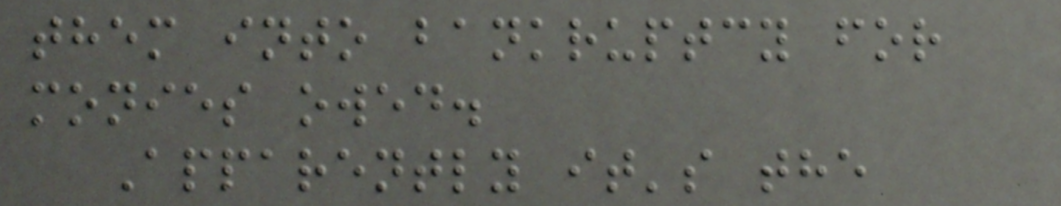them into bankruptcy for
monies owed.
Apparently it's the
